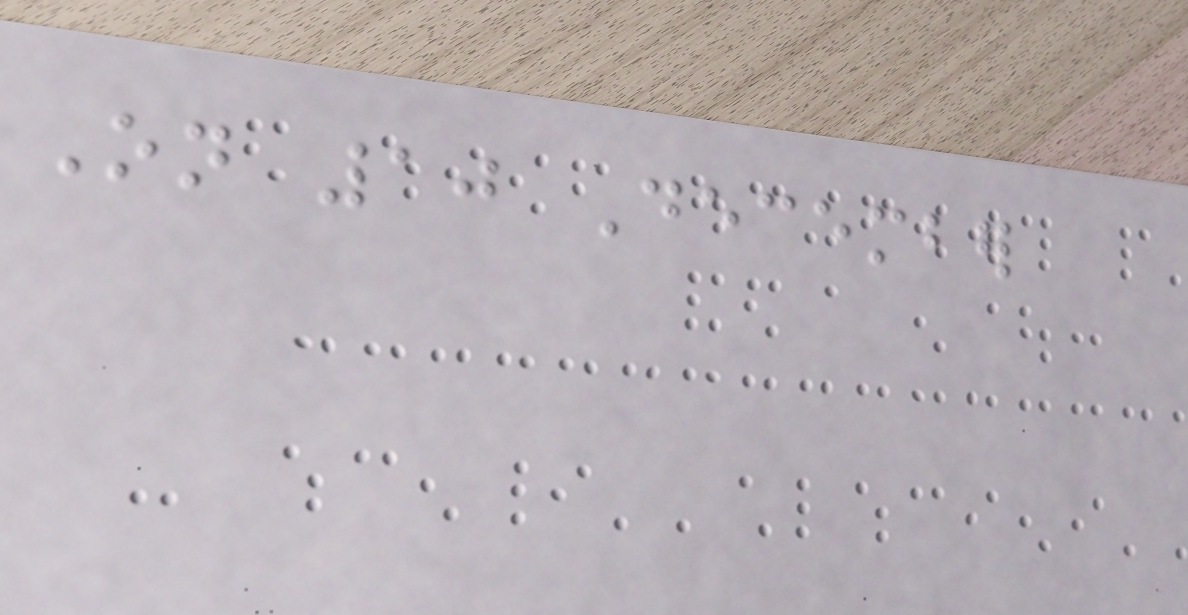On 10 December
